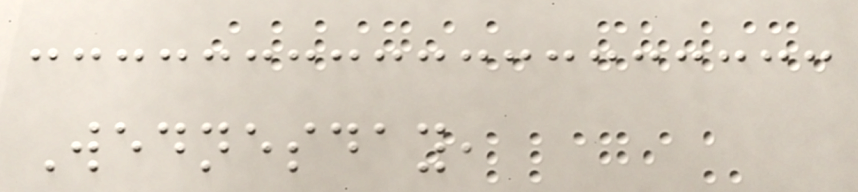Wednesday,
